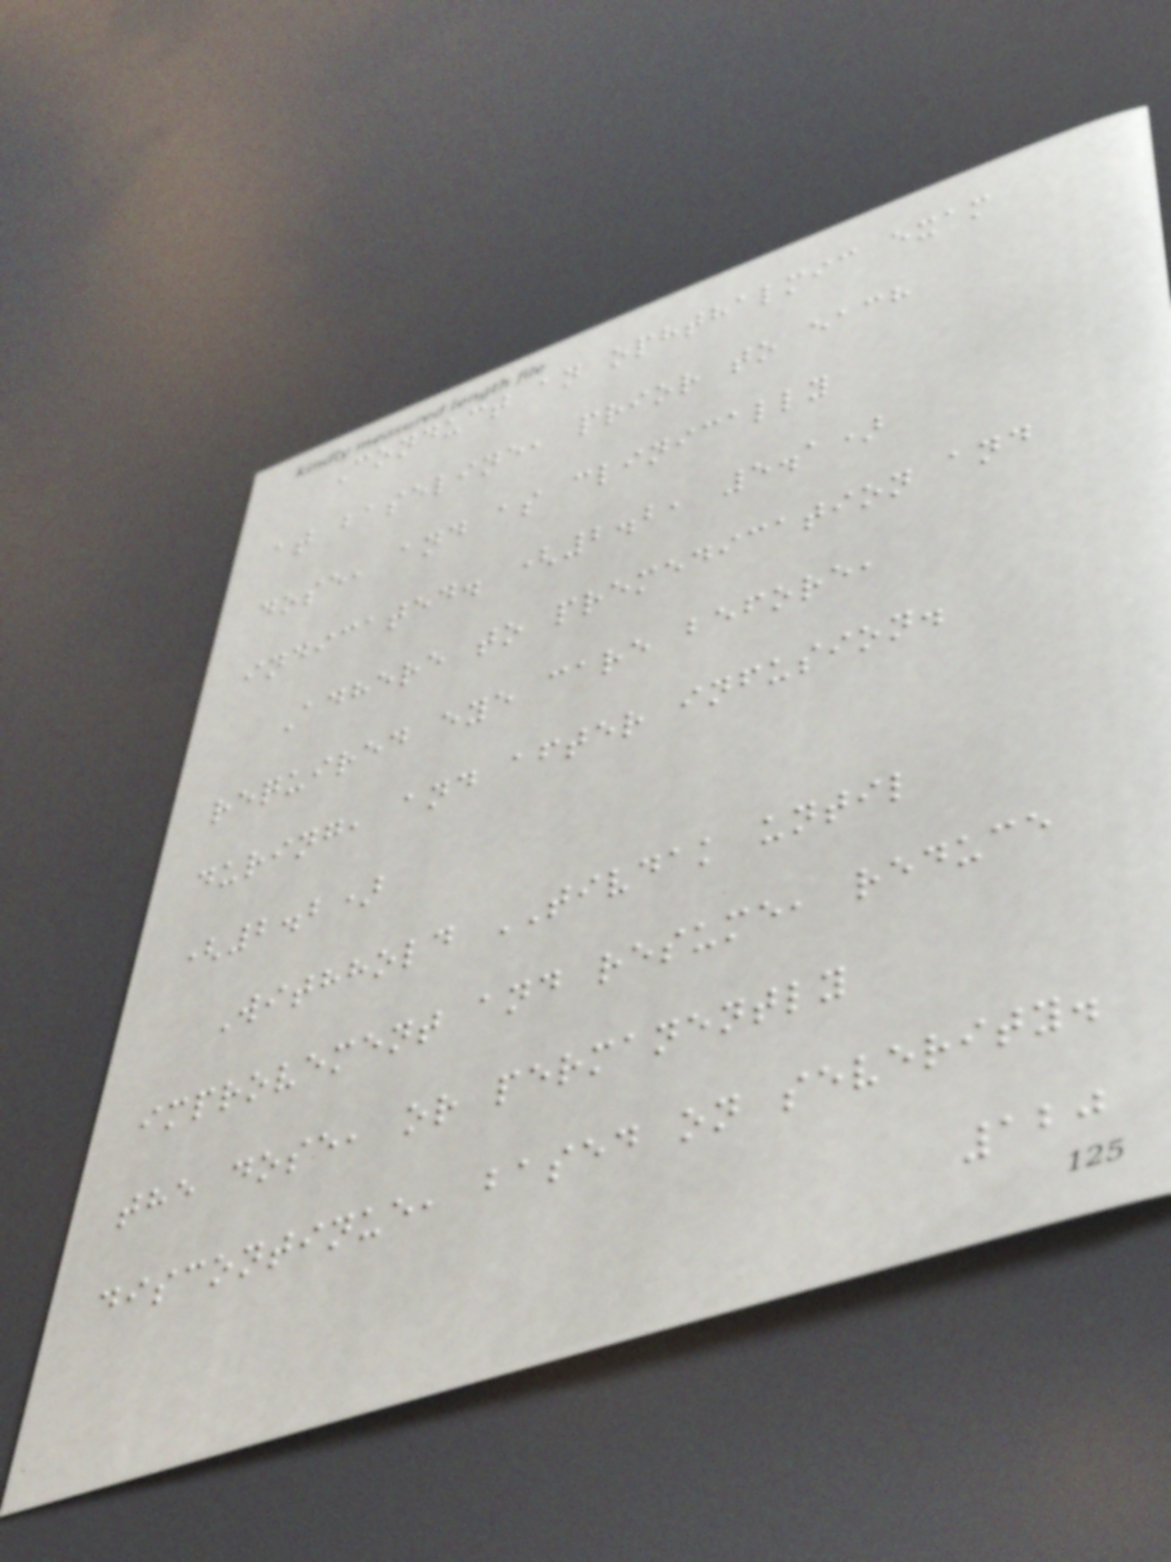Conduct an ophthalmic exam
at baseline, prior to each
dose, and as clinically
indicated. (2.2, 5.1)
Adhere to premedication and
required eye care before,
during, and after infusion.
(2.2)
Withhold TIVDAK until
improvement and resume, reduce
the dose, or permanently
discontinue, based on severity.
120
